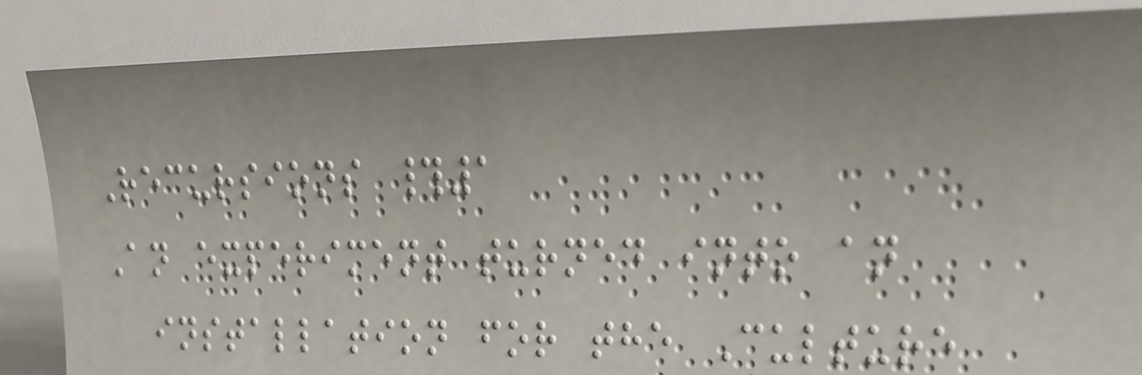Recursions #1
An experiment turned into an
installation for the Culture
